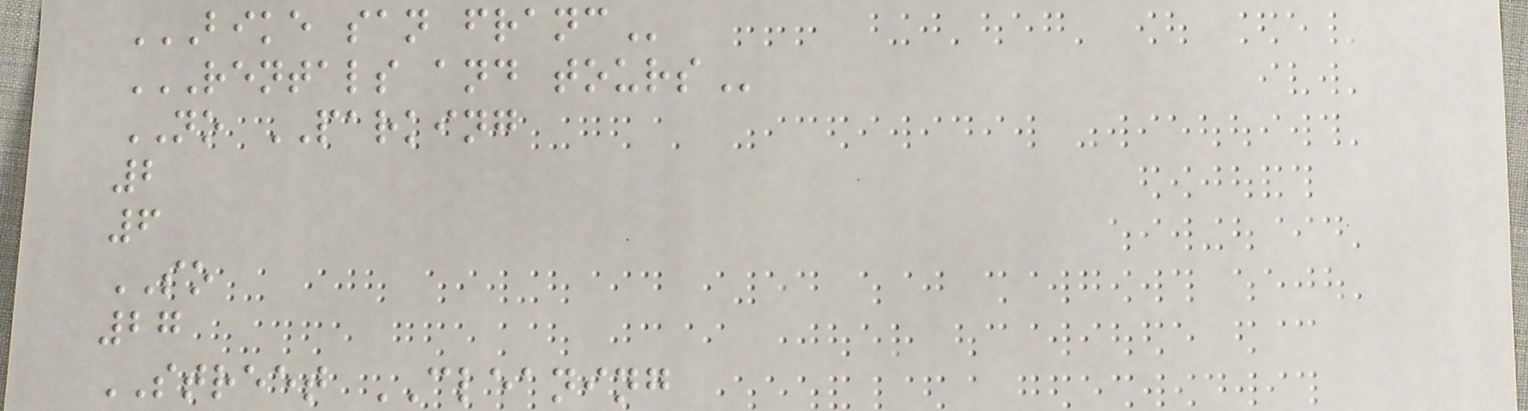BIKE SAN FRANC
RENTALS AND TOURS
NO PARKING
2
6
SO
27
STREET CLEANING
